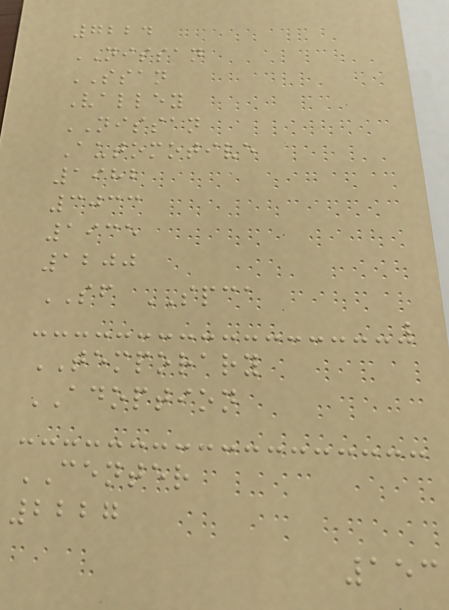7224
NISSAN
SSAN
Valley
NISSAN
Automotive
1982
3033
1935
1200
SF SPCA
TEMPORARY
ADOPTION
CENTER
2227
153
